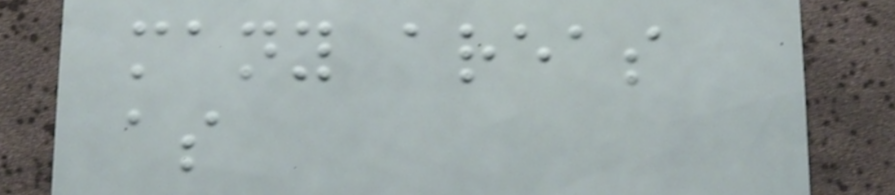many areas
as
